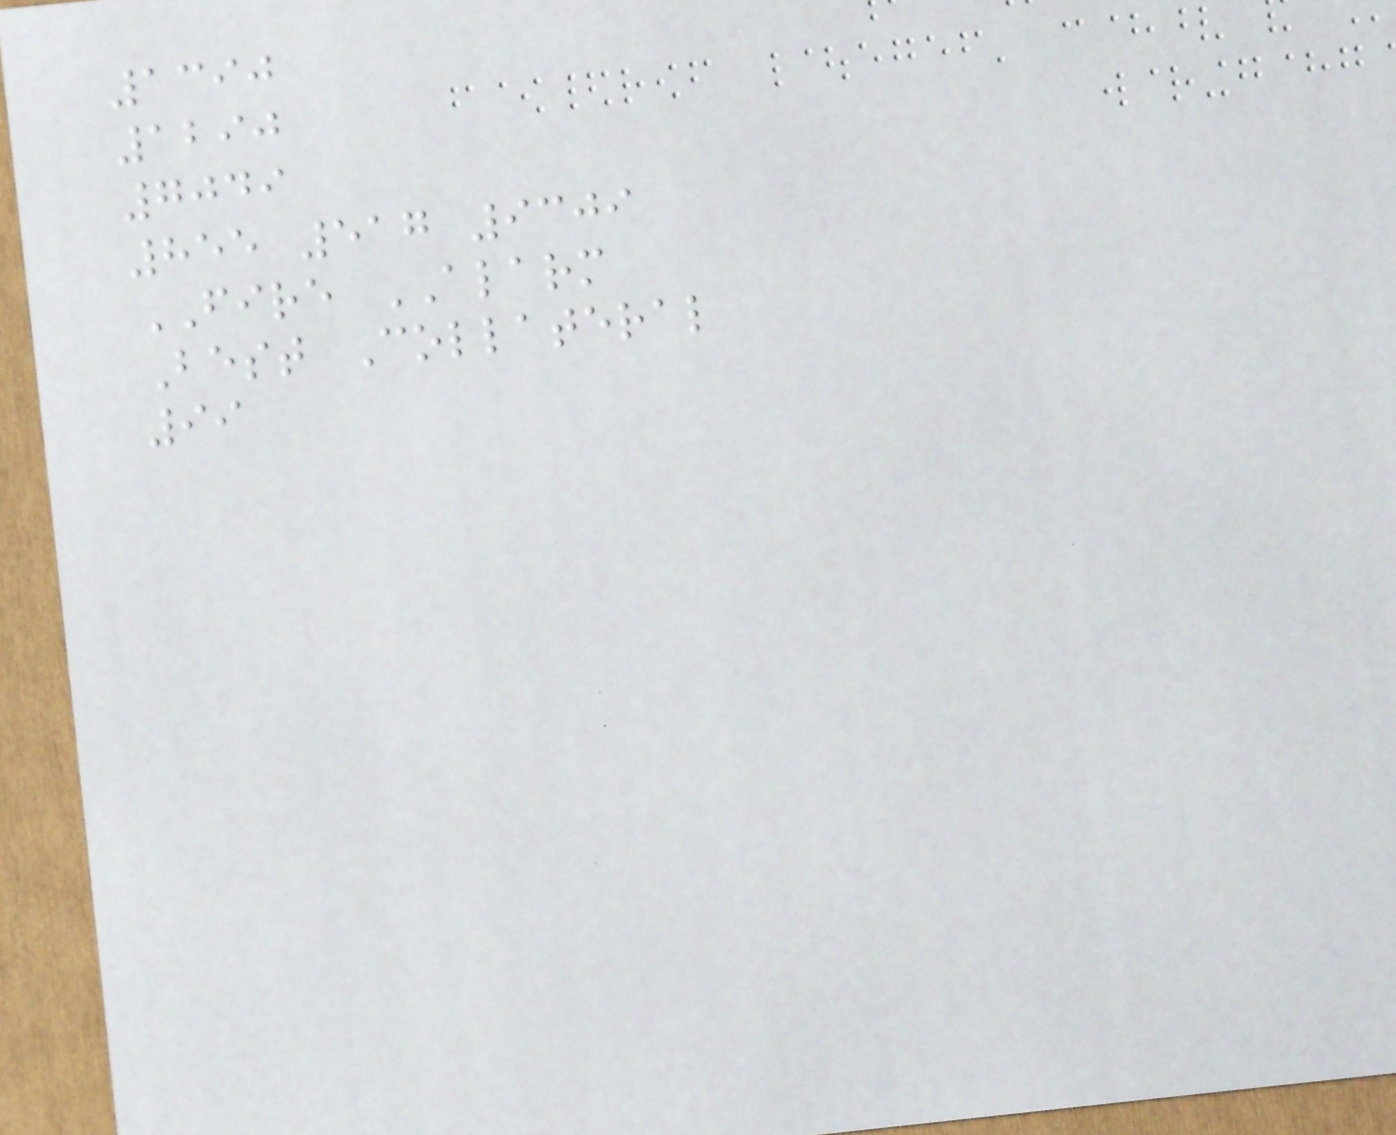1390
1290
7049
855 517 9309
FIRE ALARM
Best Collateral
99
